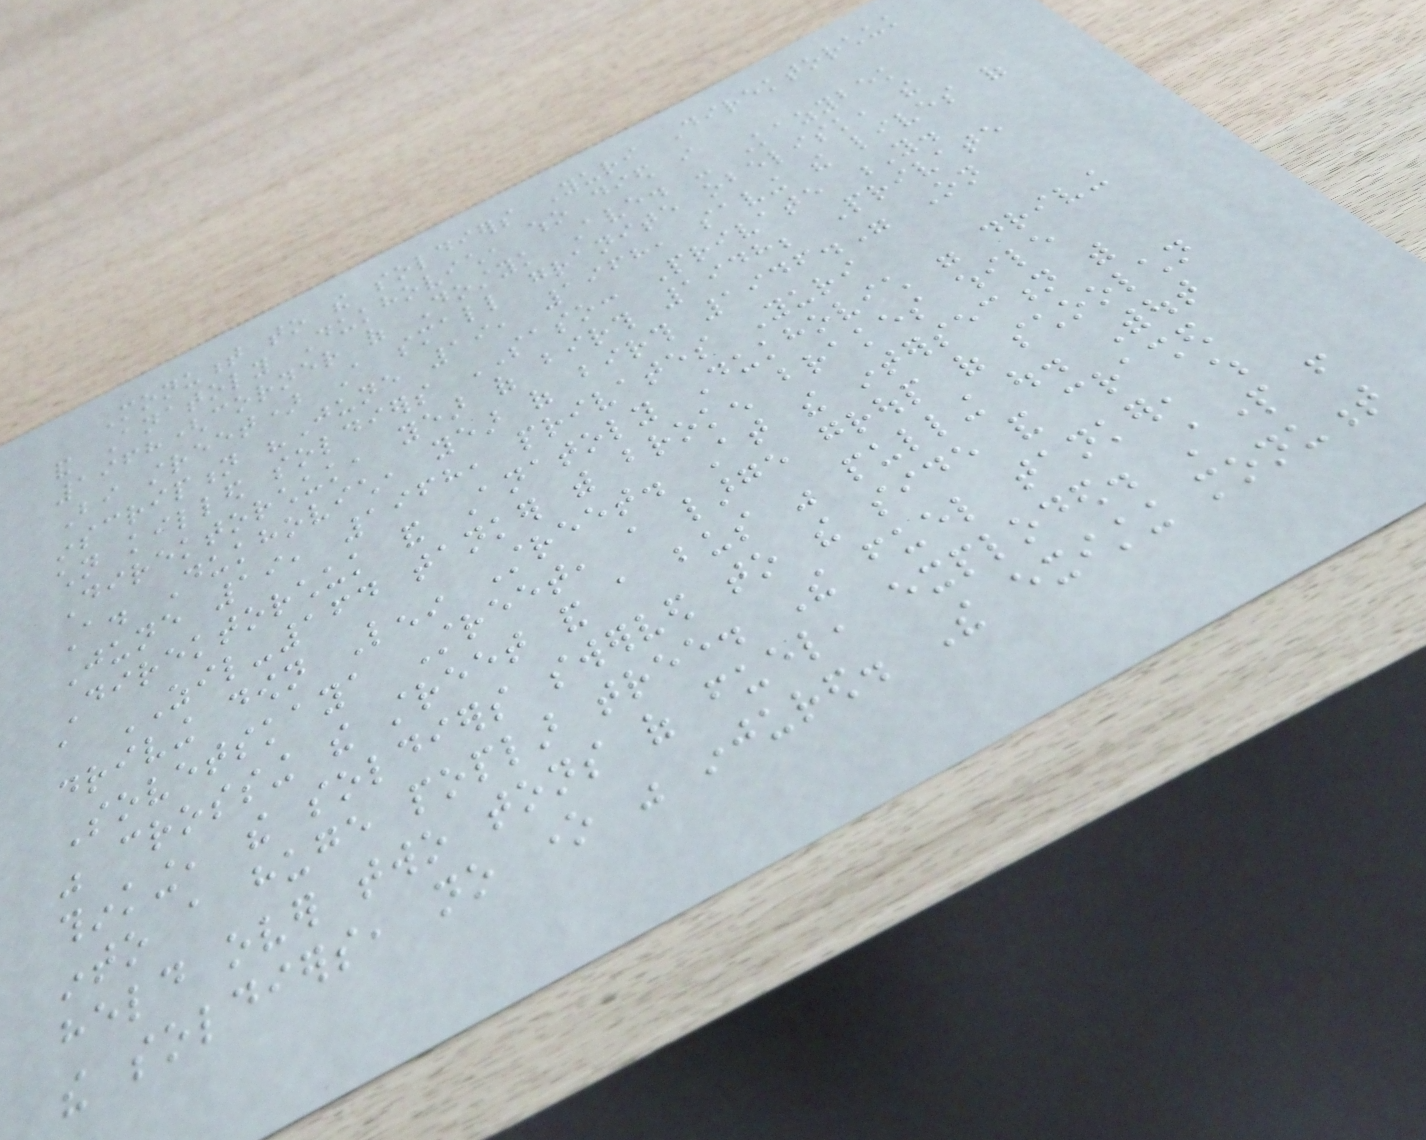Monument to the soldiers Yuri Direktorchuk
and Anatoly Dukhovich, who died in
1968(corner of Dostyk Ave. - Kazybek
Bi street) A small granite obelisk, the
inscription "June 19, 1968, saving the lives of
children killed soldiers SASO: Private Y.
Direktorchuk, year of birth 1948; Private
A. Dukhovich, year of birth 1946." On
June 19, 1968, privates Yuri
Direktorchuk and Anatoly Dukhovich were driving
a ZIL-164 tanker with broken brakes while
driving down Lenin Street. At the intersection with
Sovetskaya Street, a large group of schoolchildren
was crossing the street and a bus was pulling out. Without
thinking, the soldiers swerved to the side and crashed
into a huge poplar tree. The fuel tanker, which
held over two tons of fuel, exploded. Apart from
the soldiers, no one was injured. The existing monument
